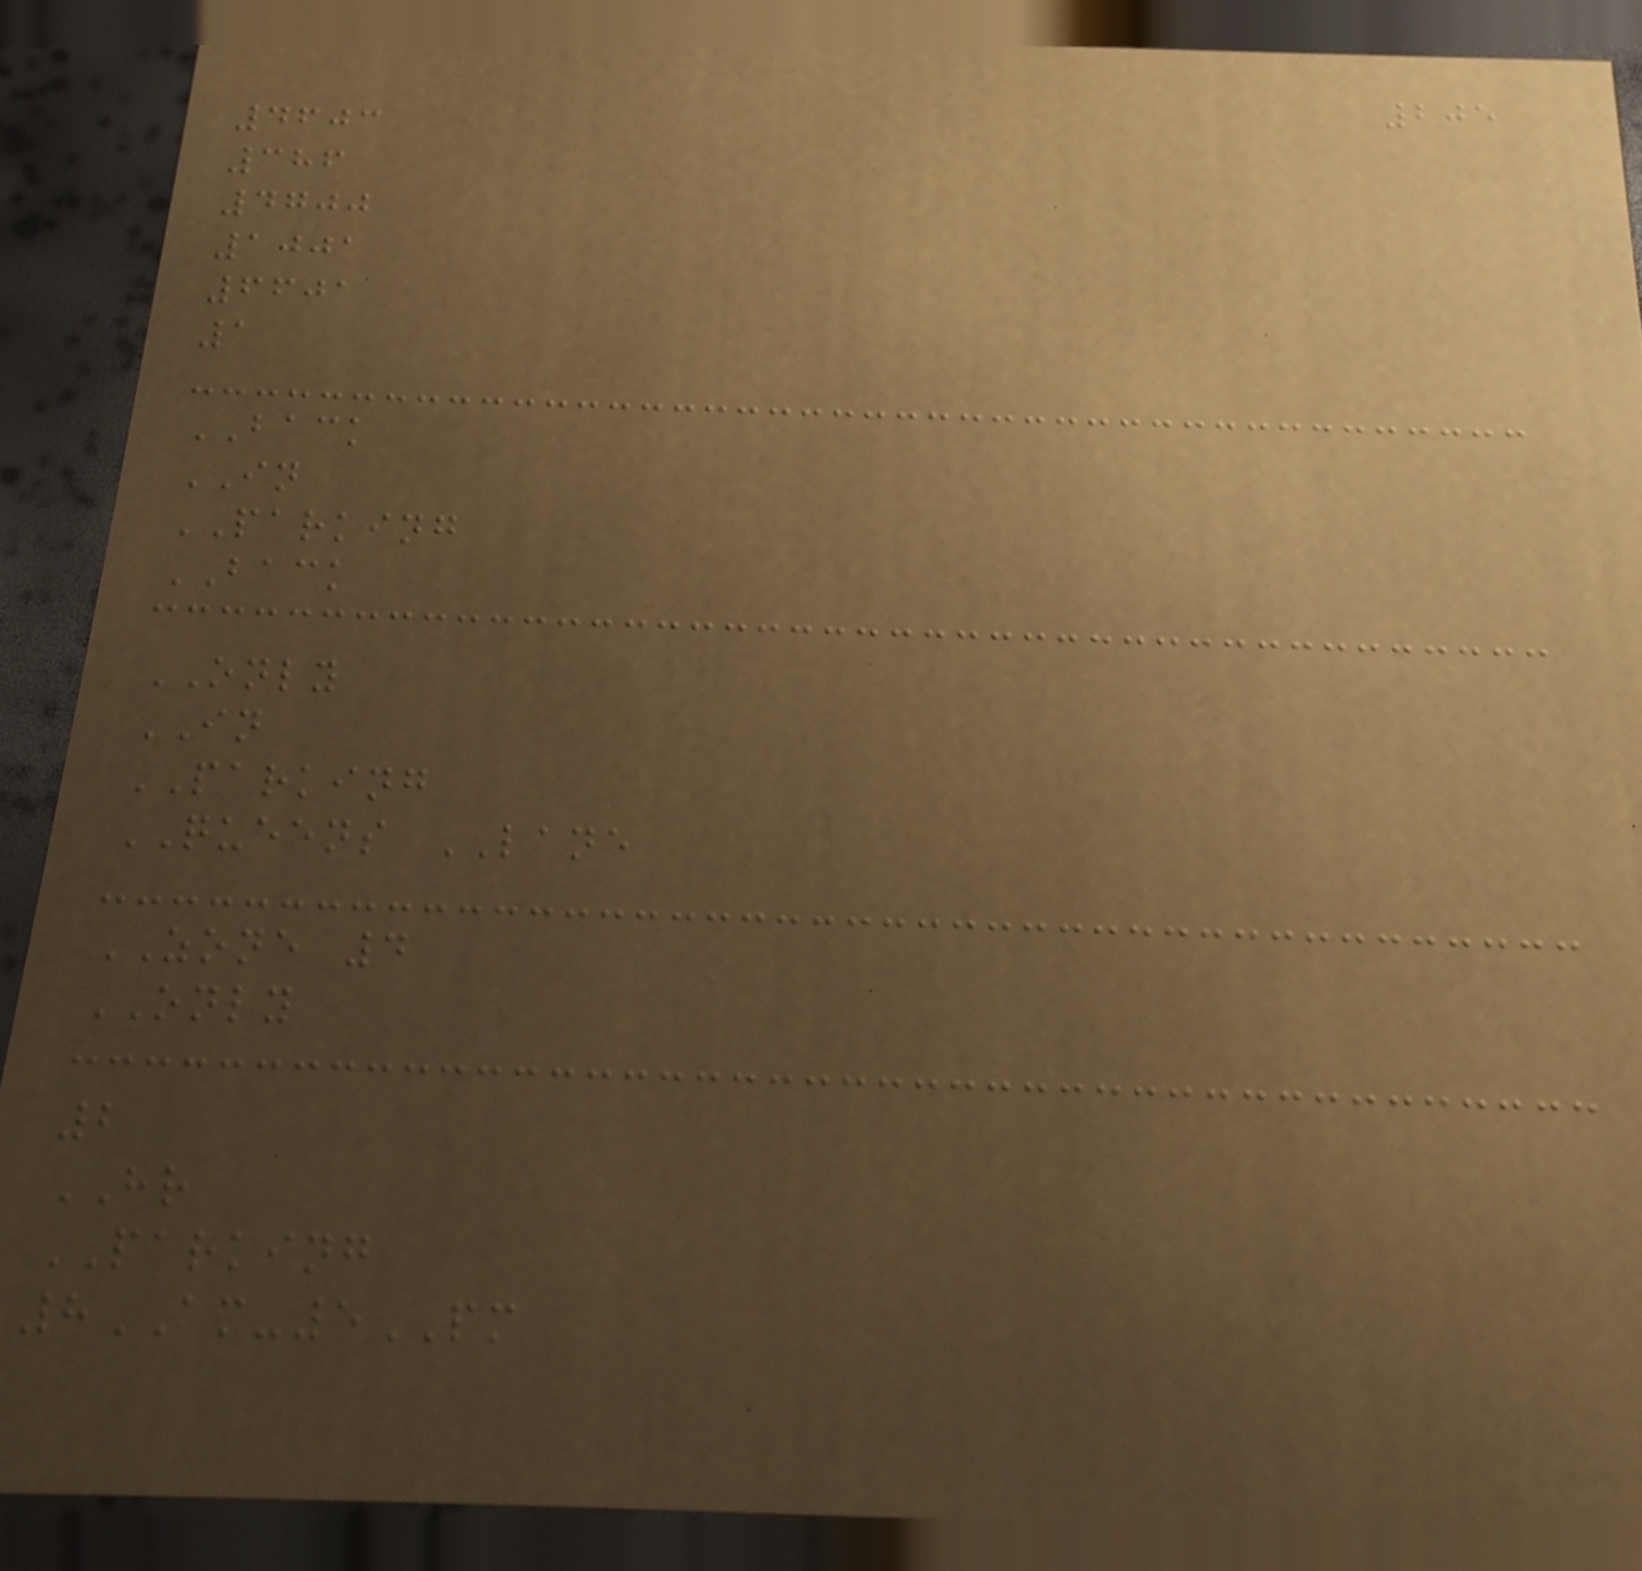205
4603
386
4700
1001
6601
1
BACK
IN
PARKING
BACK
ONLY
IN
PARKING
QUEENS LANE
ZONE 4
ONLY
2
HR
PARKING
8AM-5PM
